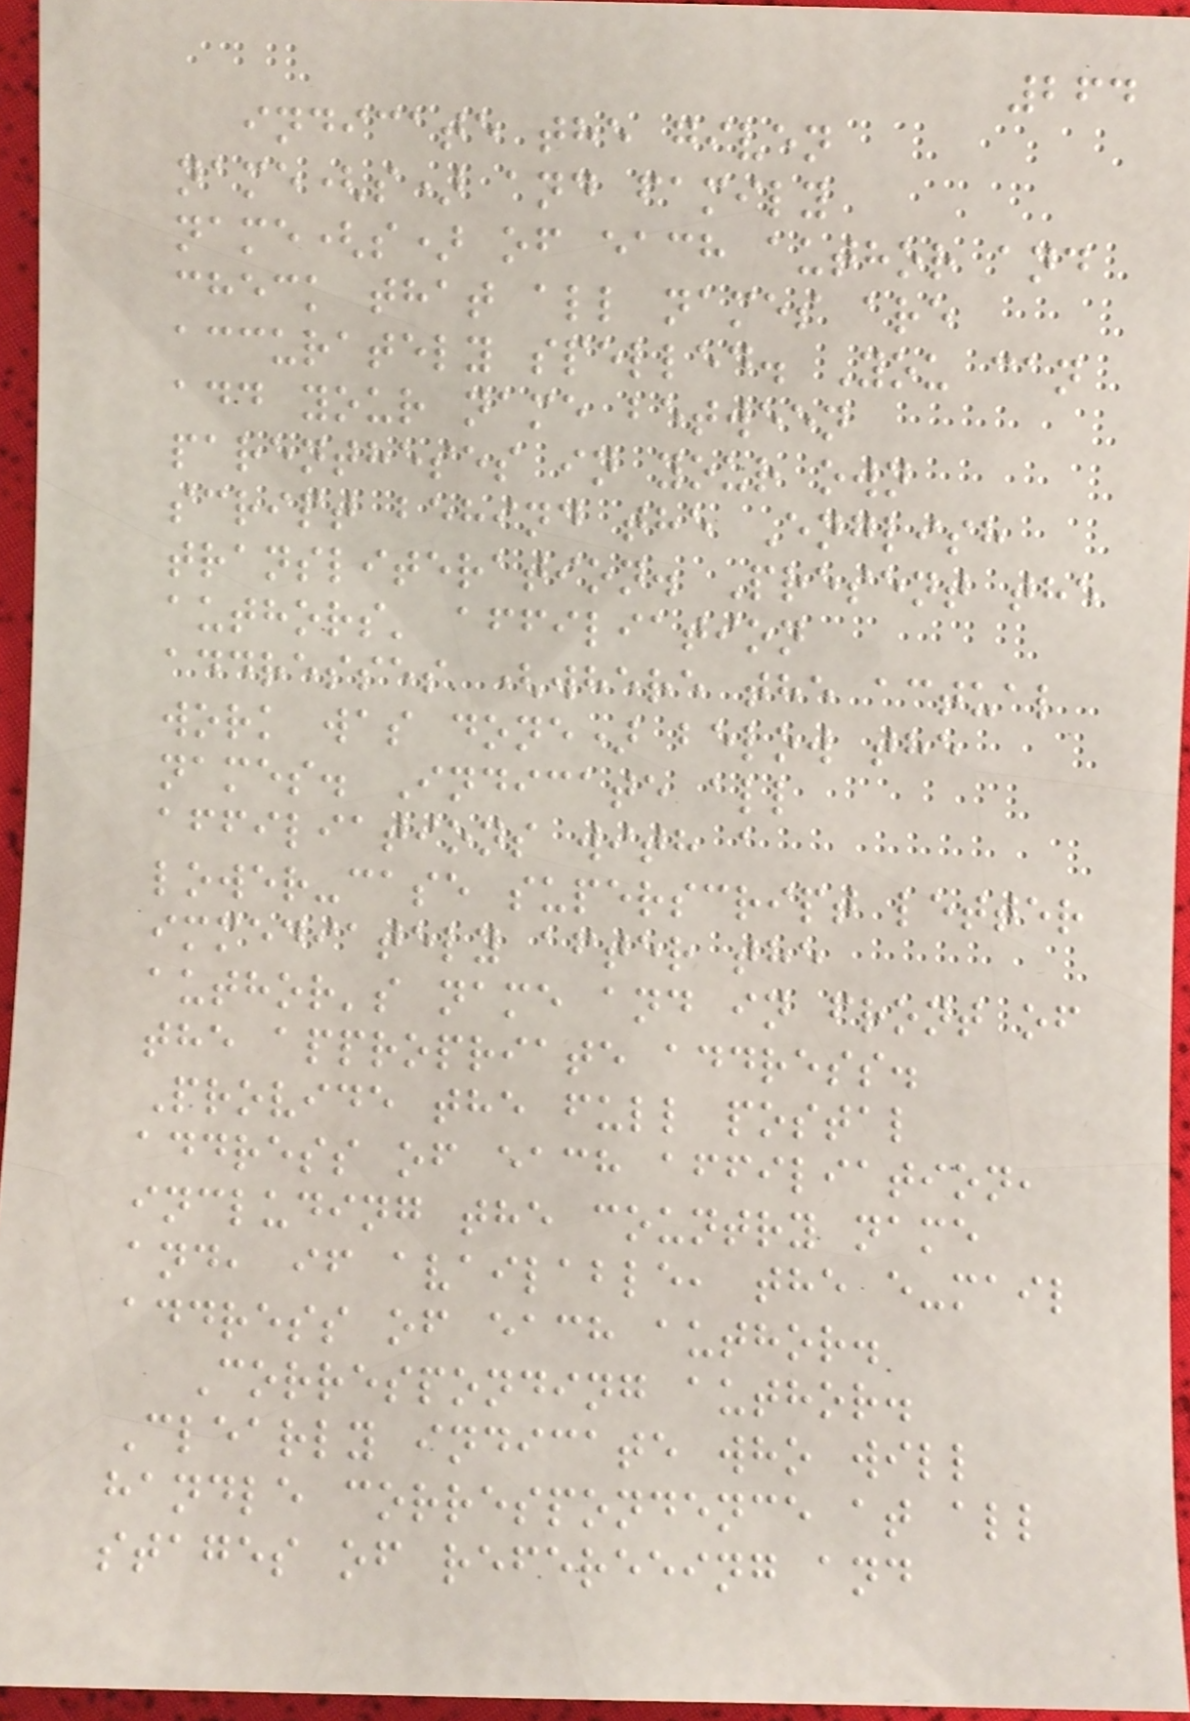264
indicate the given
name(s) and family
name(s) of each author and
check that all names are
accurately spelled. You can
add your name between
parentheses in your own
script behind the English
transliteration. Present the
authors' affiliation
addresses (where the actual
work was done) below the
names. Indicate all
affiliations with a
lower-case superscript letter
immediately after the
author's name and in front of
the appropriate address.
Provide the full postal
address of each affiliation,
including the country name
and, if available, the e-mail
address of each author.
Corresponding author.
Clearly indicate who will
handle correspondence at all
stages of refereeing and
